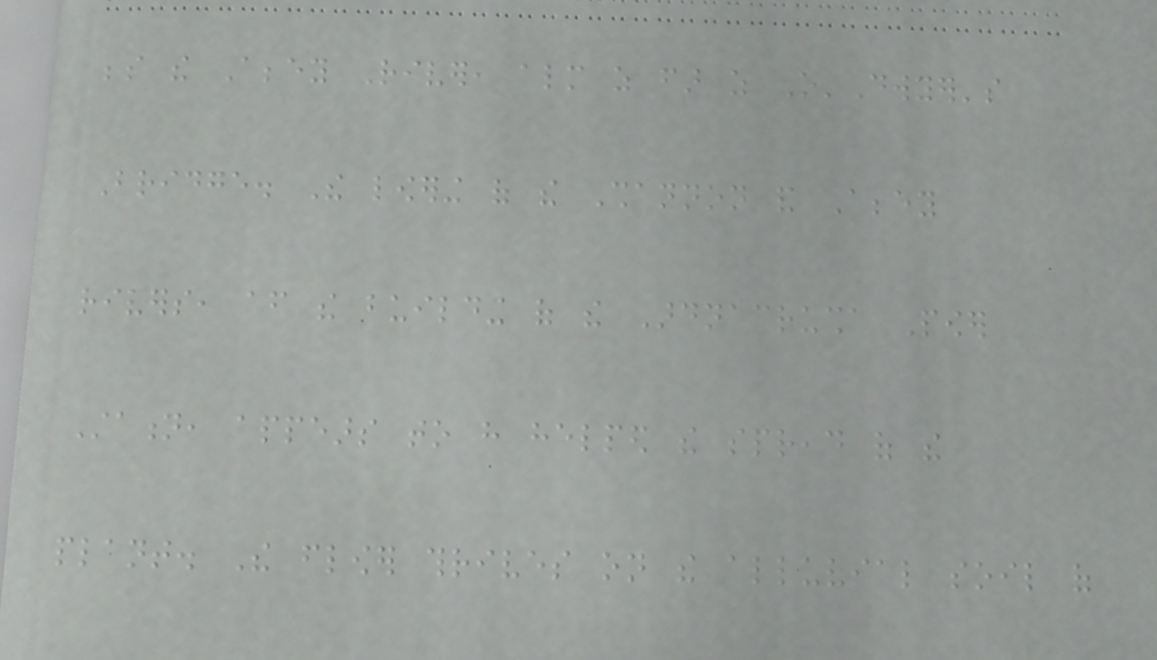beside the Abbey River, almost as far as O'Dwyer's
Bridge. The lowering of the Shannon and Abbey
rivers, after the building of the Ardnacrusha Power
Station, appears to have helped the spread of the
plant. The flower thrives on the alluvial soil of
